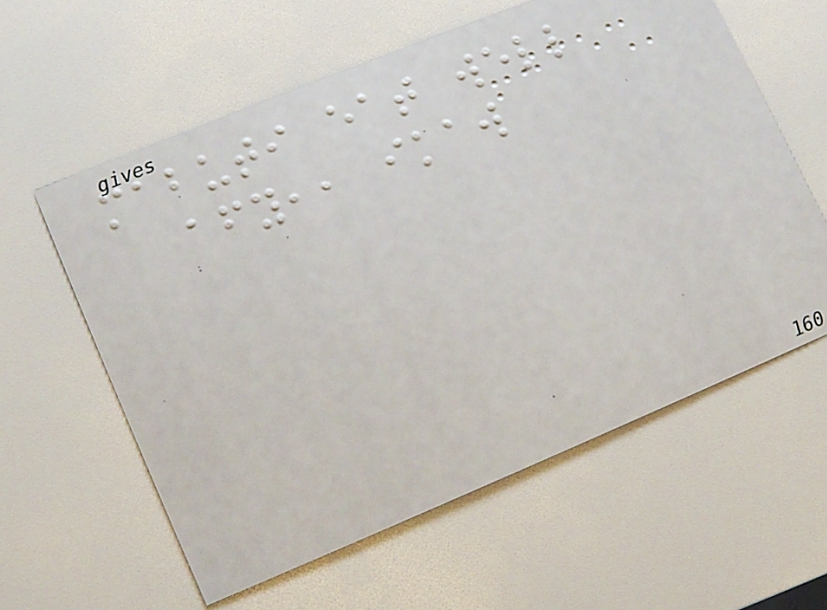mabuti eat well
afy,, ikaw
